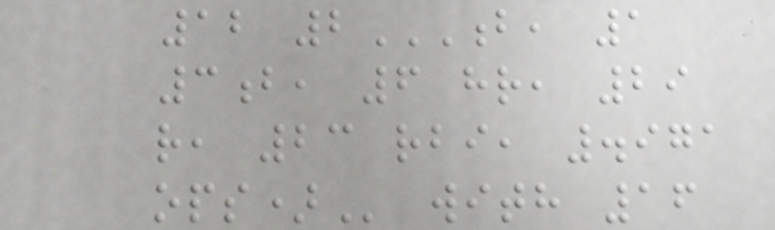12 2B, 1
3B, 6 HR, 29
R, 23 RBI, .971
OPS) with 16
